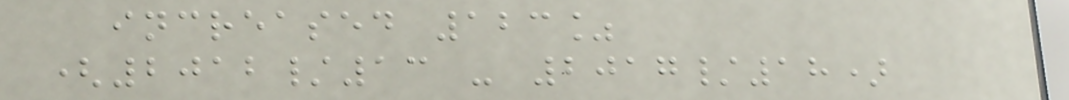increased 123%
(2012/13 - 2017/18)
